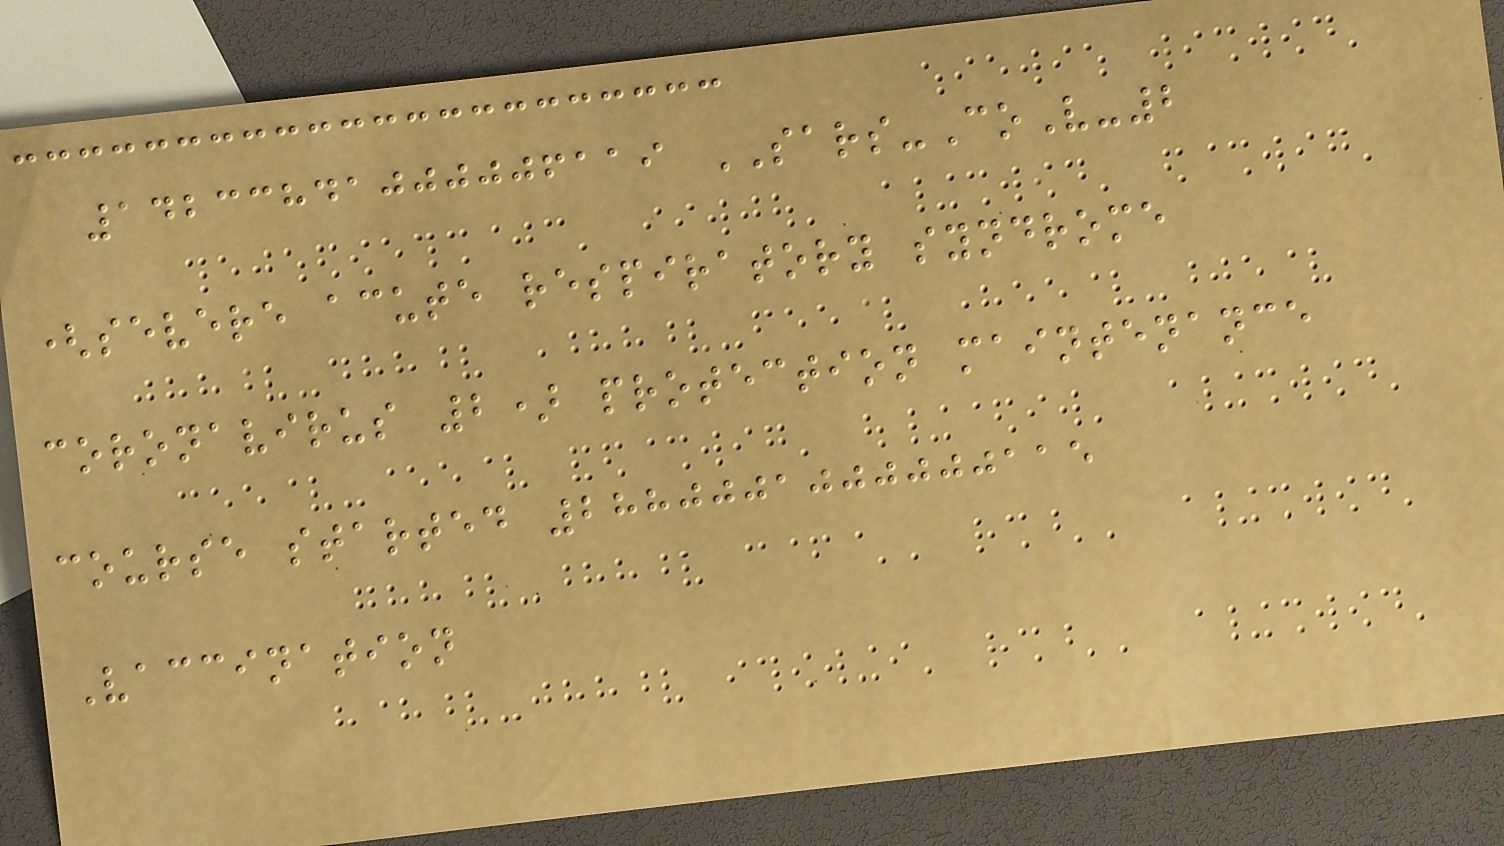14233841000006119 SARS-CoV-2
(severe acute respiratory syndrome
coronavirus 2) protection maintenance
course started 2880001000000115
Vaccination
